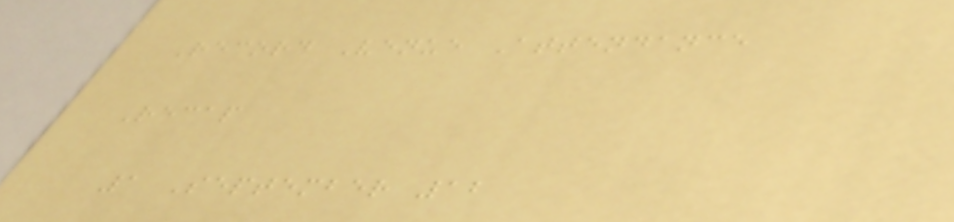Record Venue Attendance
Recap
1 September 12
